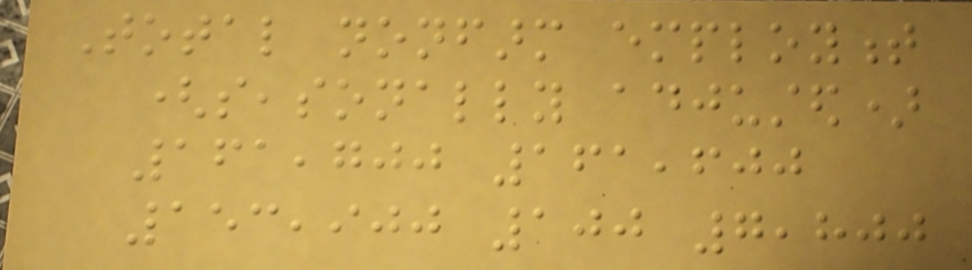Total nonfarm employment
(seasonally adjusted)
161,700 161,600
153,900 100 7,800
